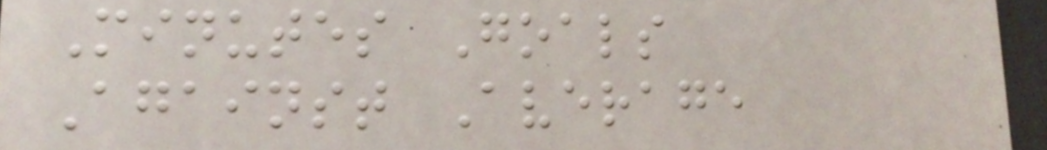Minutes Goals
Against Average
